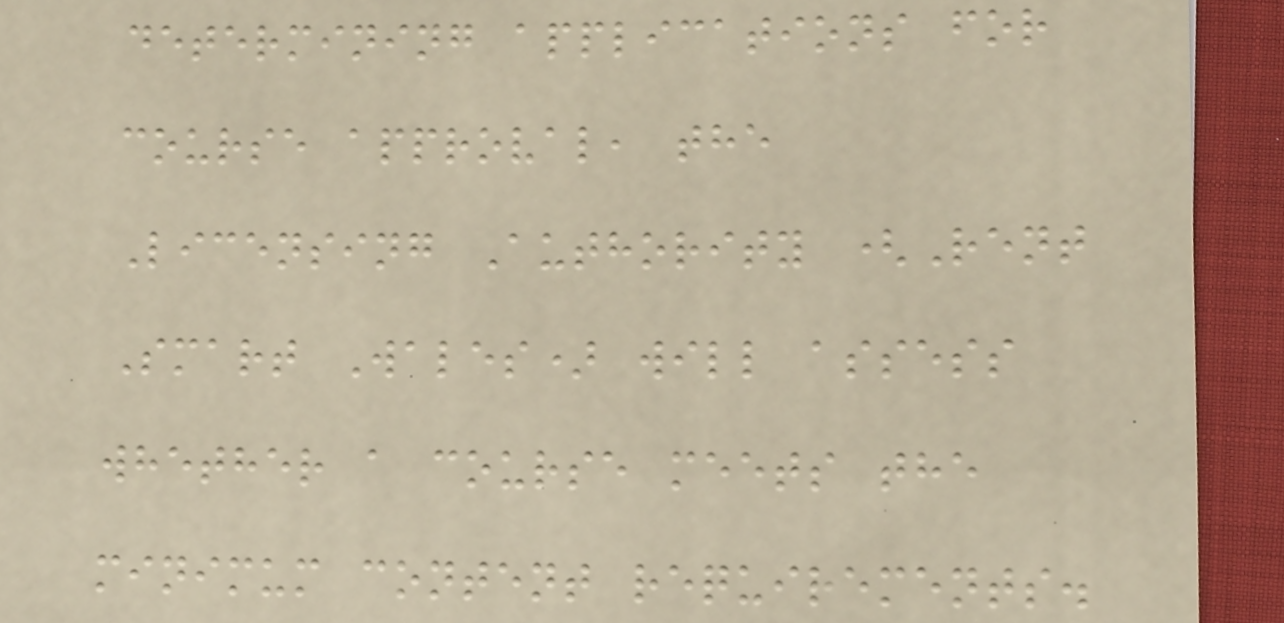determining applications for
course approval, the
Licensing Authority (Rent
Smart Wales) will assess
whether a course meets the
minimum content requirements.
